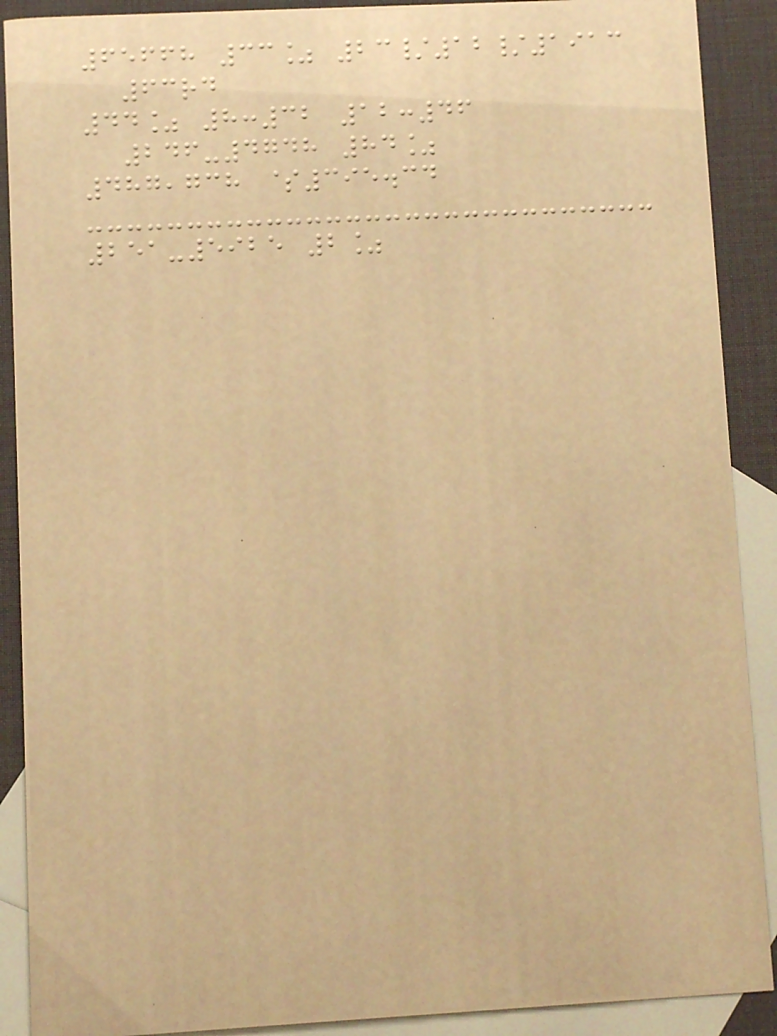65668 33% 23/12/1913
63rd
44% 8:32 12:46
246-4748 84%
487,738 $395.34
251-5925 2%
